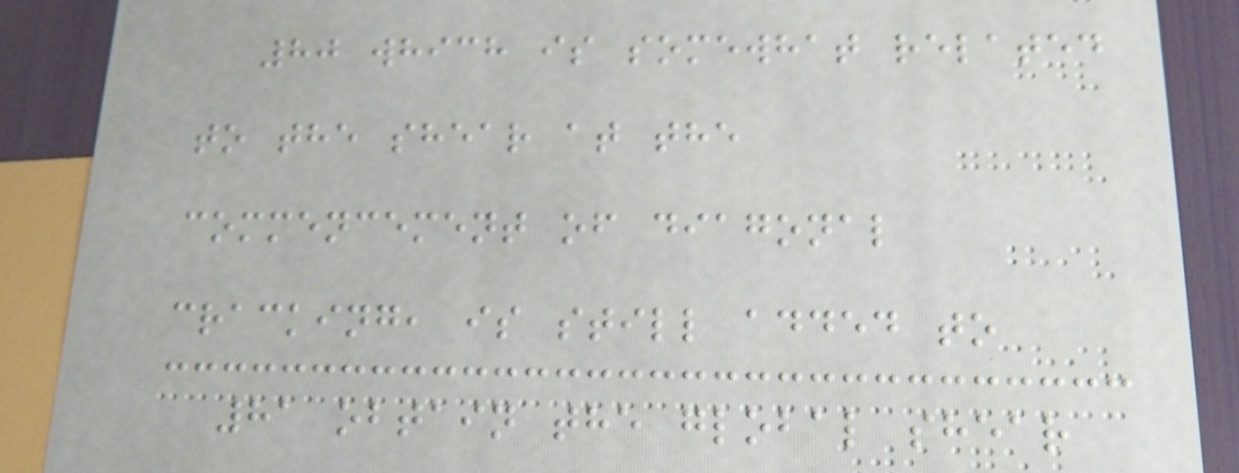80 which is somewhat related
to the shear at the
commencement of diagonal
cracking, is still added to
81 obtain the global shear
